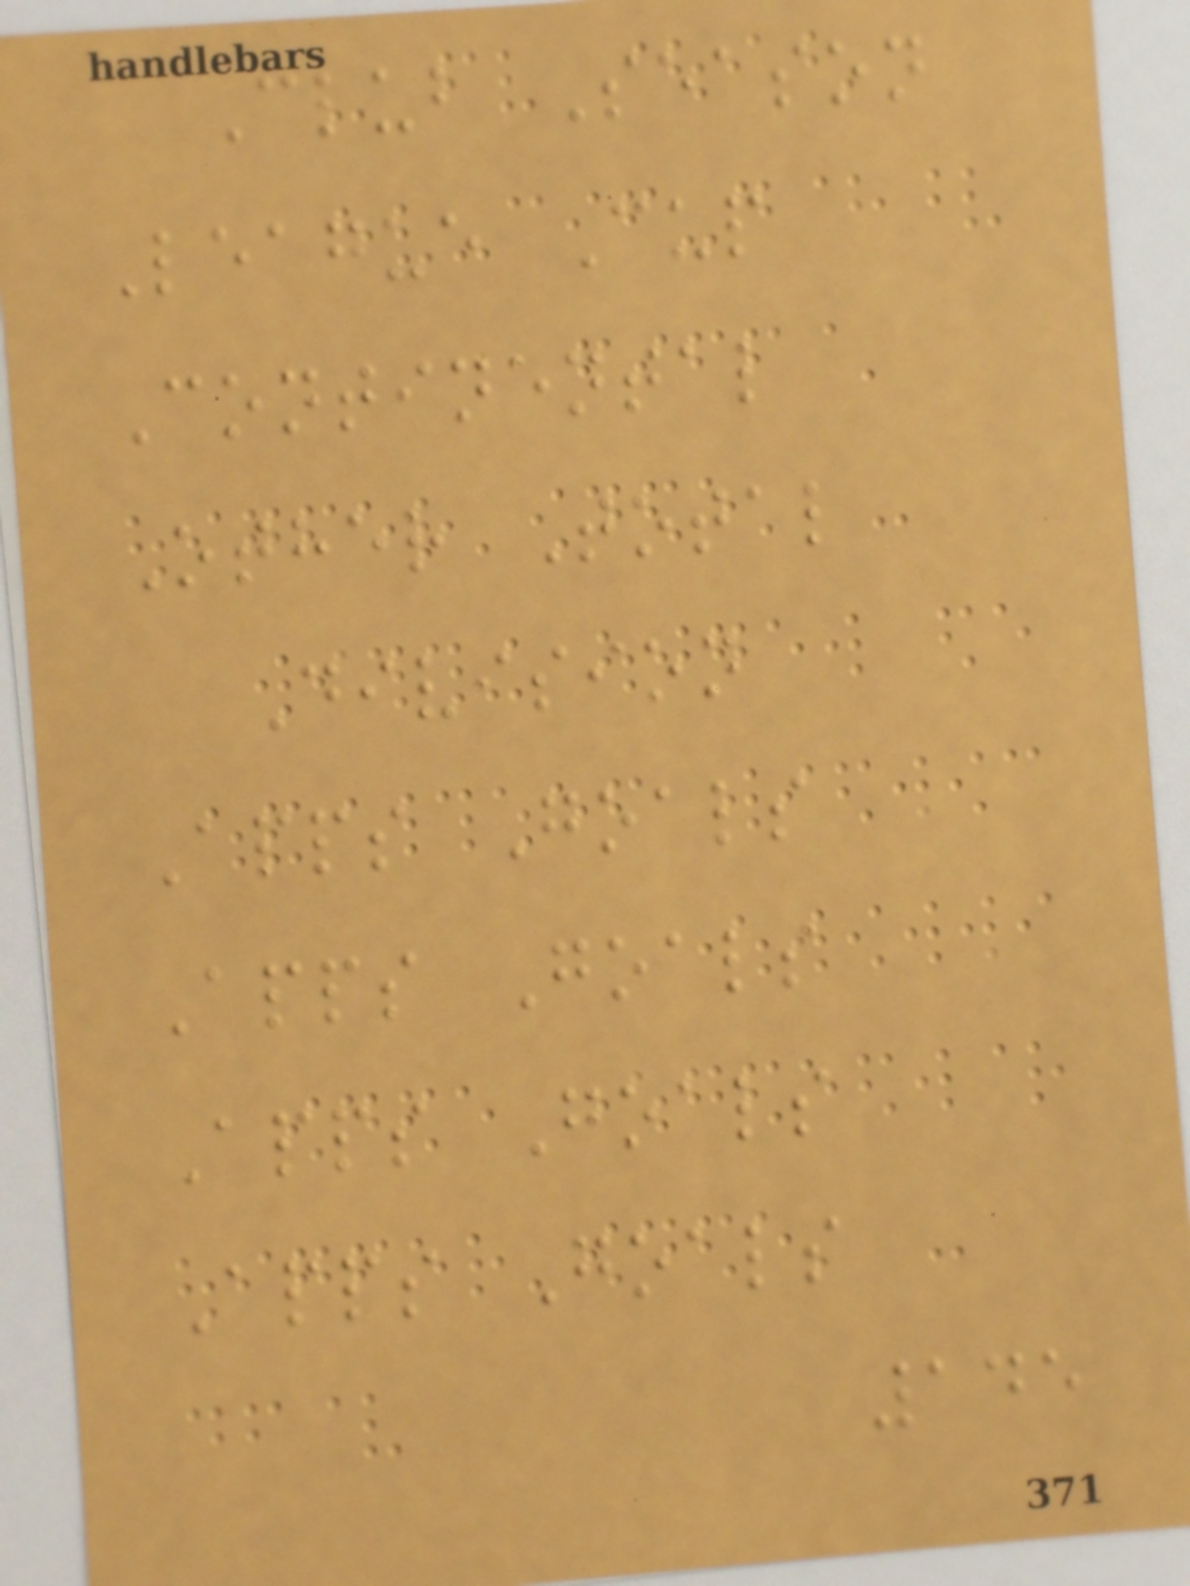Club Season
League Cup
Continental
Other Total
Division
Apps Goals
Apps Goals
Apps Goals
Apps Goals
145
